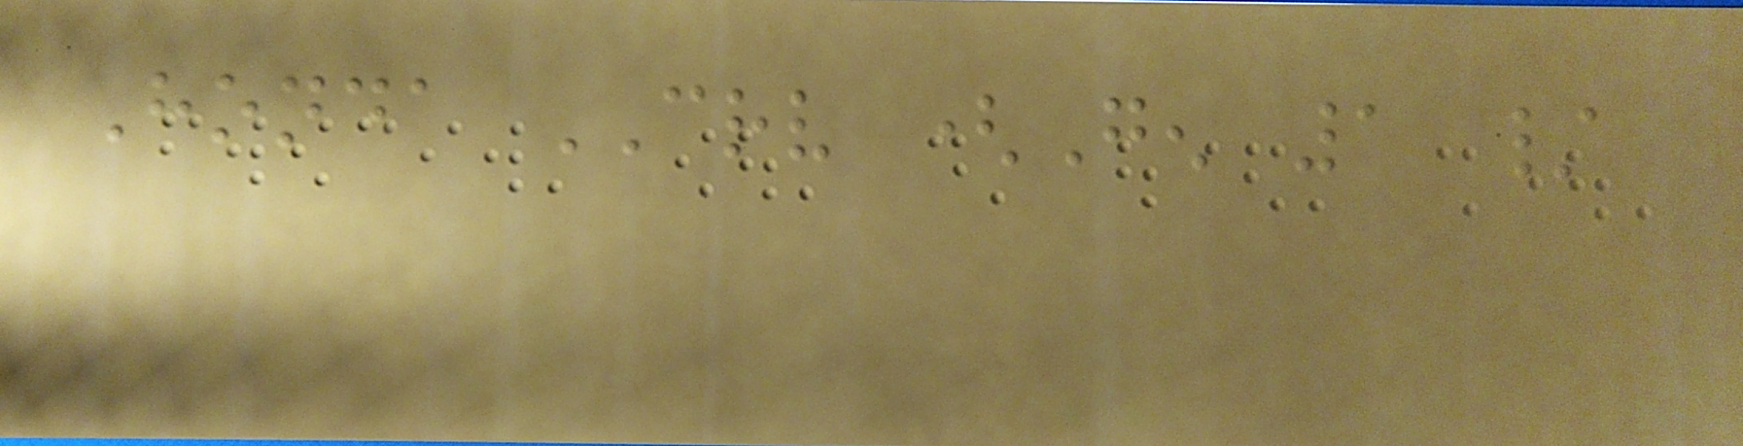Honda CRV (Gen 1 /
